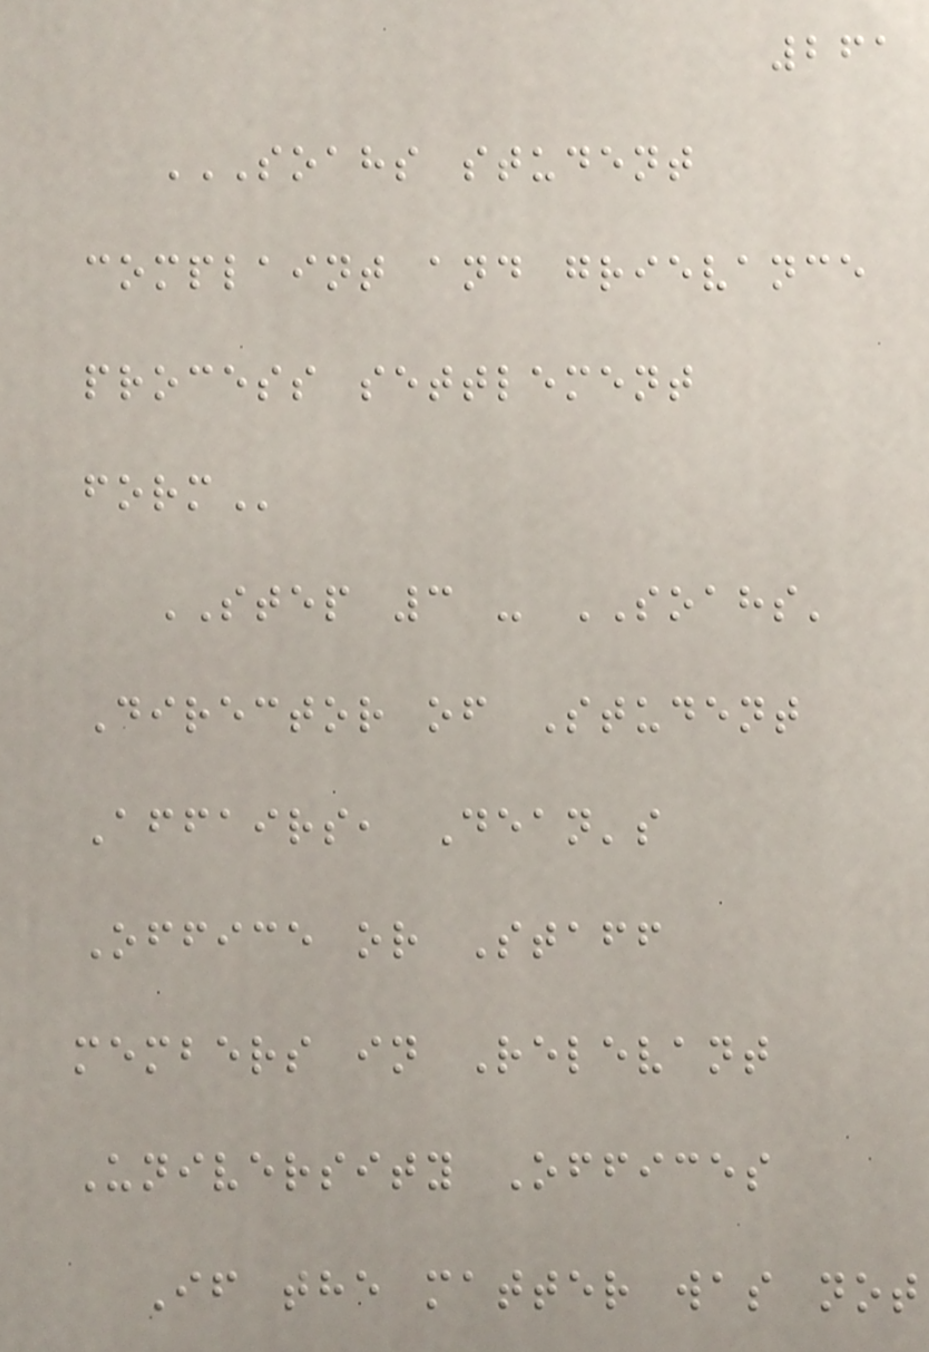261
SOAHS STUDENT
COMPLAINT AND GRIEVANCE
PROCESS SETTLEMENT
FORM
STEP 3 - SOAHS'
Director of Student
Affairs, Dean's
Office or Staff
members in Relevant
University Offices
If the matter was not
